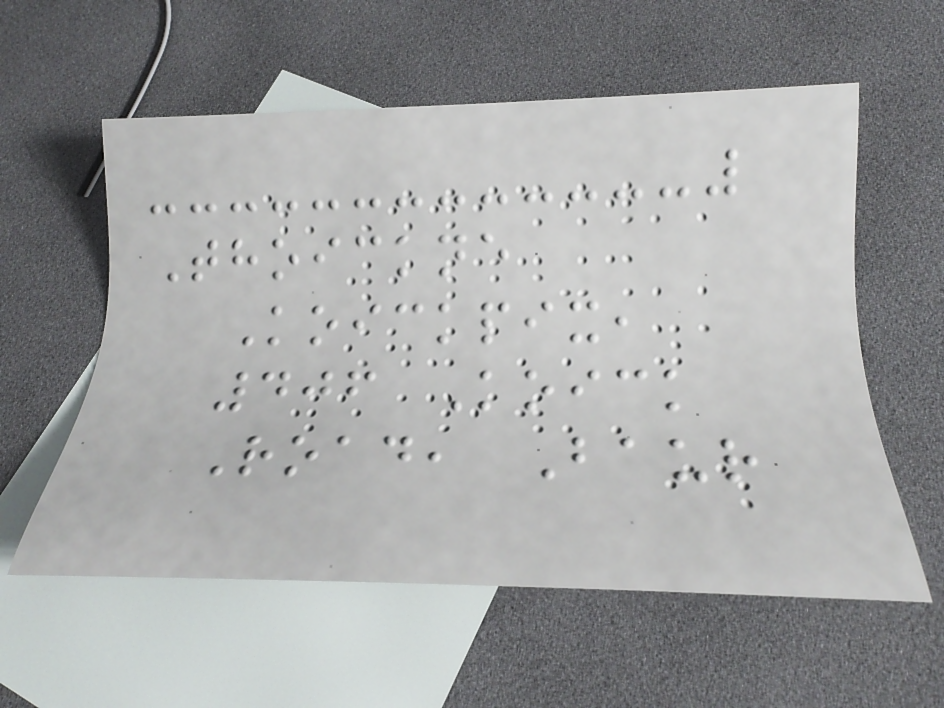Thoickne
Koickpix,
406 Koick
Road, Baur
